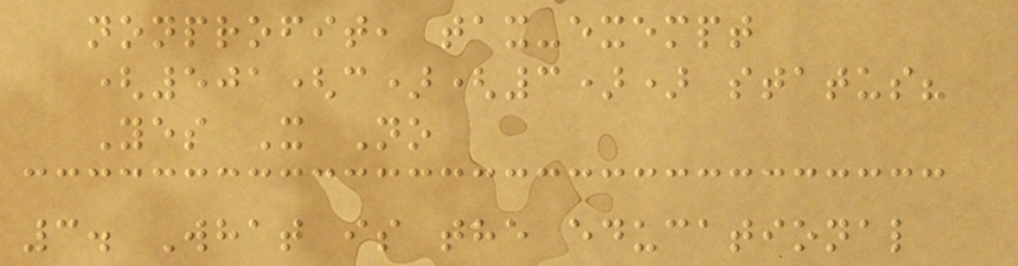nonprofit, tax-exempt
(501(c)(3)) status?
Yes X No
3. What is the educational
